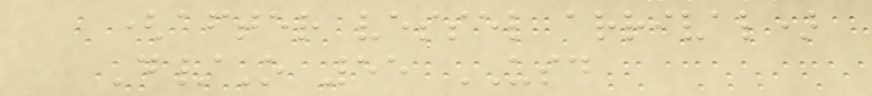(after vessel arrival)
D/O 55 USD
